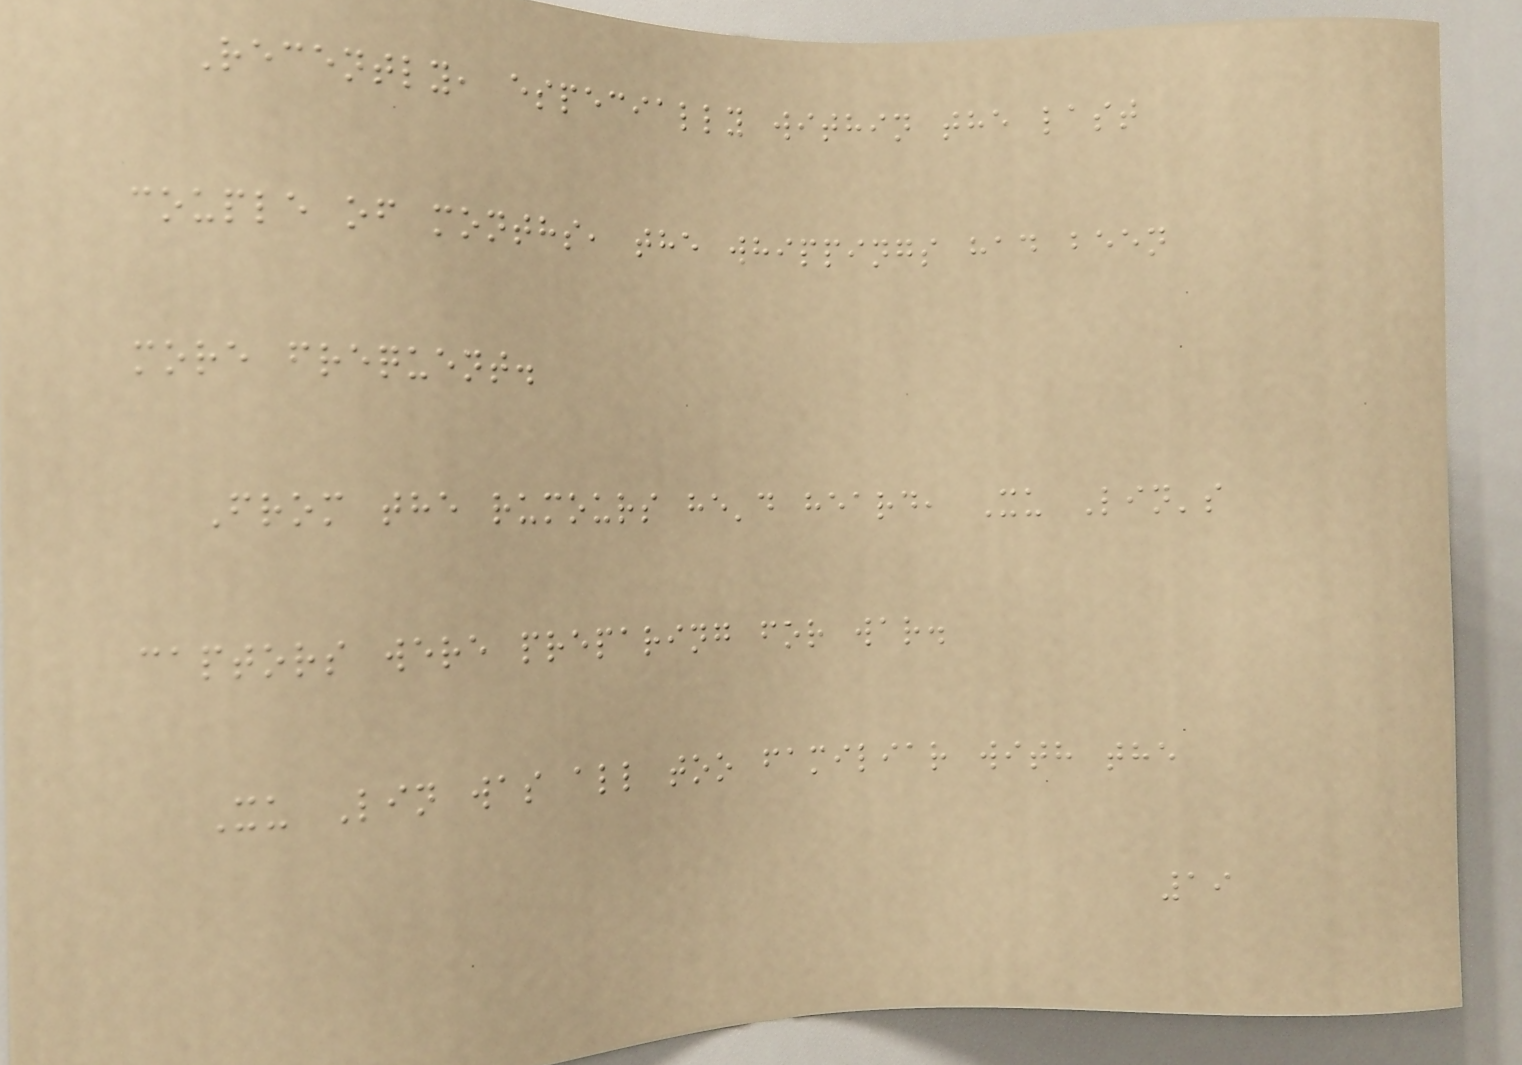Recently, especially within the last
couple of months, the whippings had been
more frequent.
From the rumours he'd heard, Xu Lin's
captors were preparing for war.
Xu Lin was all too familiar with the
19
